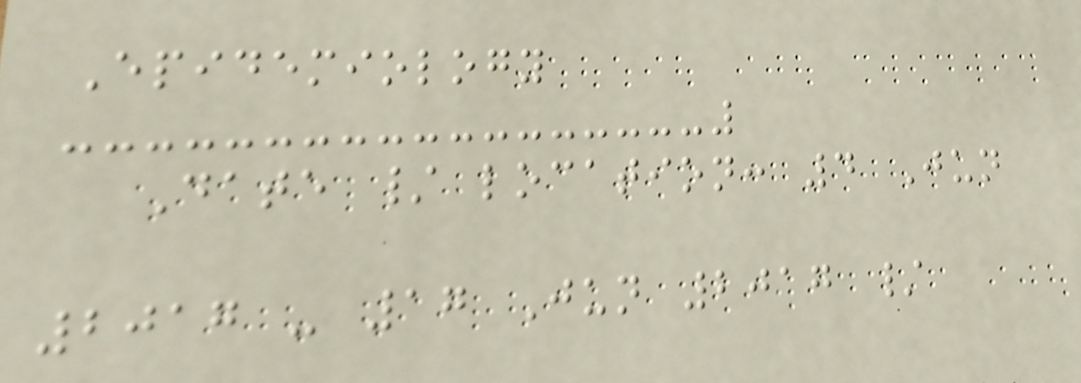Epidemiology
Date / location: 4 Jun
2017 - 17 Jun 2017 /
